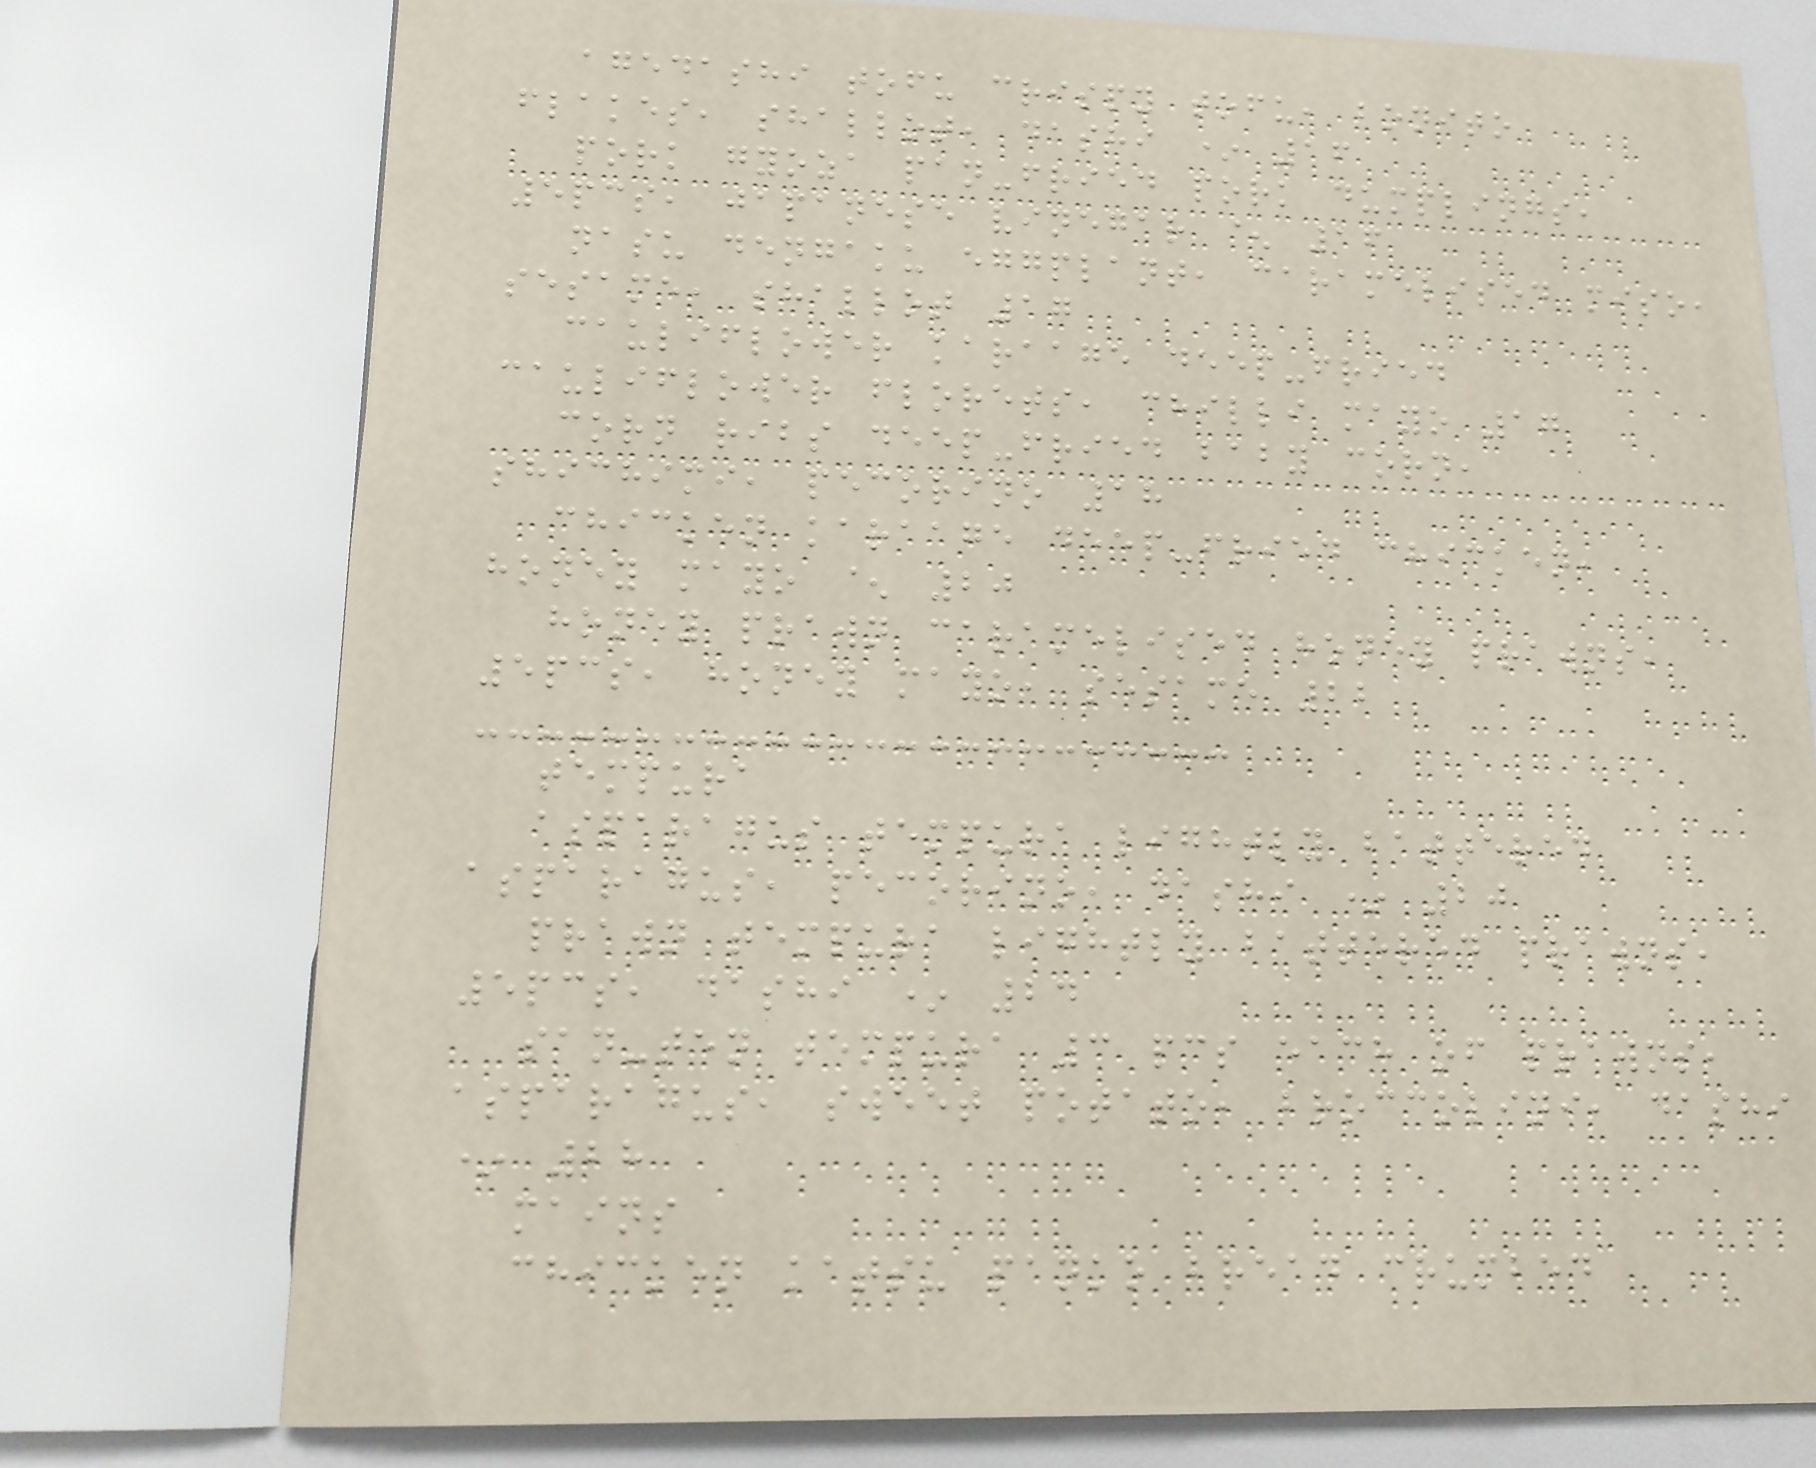agedashi tofu crispy tofu, bonito
flakes, shallot, dashi * 16
pork gyoza pan-fried pork dumplings,
5pcs, japanese vinegar ^ 16
nasu dengaku eggplant, caramelised miso,
sesame, shallot 17
cauliflower karaage deep-fried
cauliflower florets, chilli mayo 17
corn ribs deep-fried baby corn,
shichimi, pecorino 18
chicken karaage deep-fried chicken,
honey mayo ^ 20
honey prawn caramelised honey prawns,
5pcs, honey mayo, sesame 22
tempura
asparagus tempura lightly battered
asparagus, pecorino, dashi * 20
prawn tempura lightly battered prawns,
5pcs, dashi * 24
san-ten tempura 3 pcs each of prawns,
asparagus, sweet potato, broccolini, dashi
* 28
mains
chicken katsu panko bread crumbed
